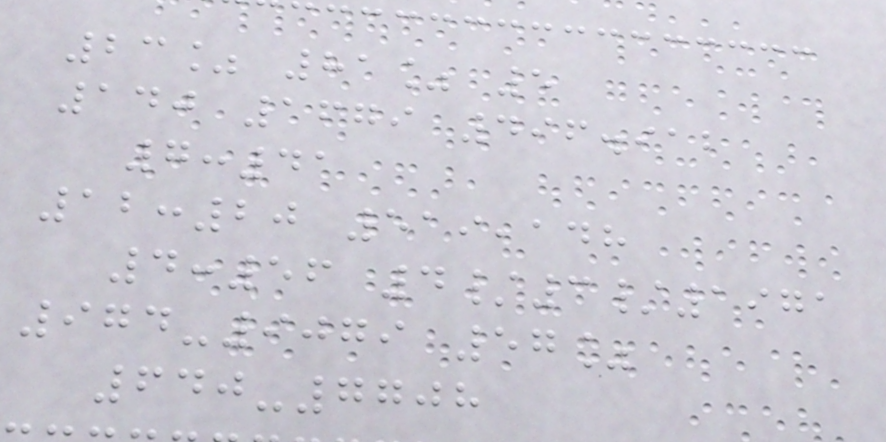23% 81% 5
140 1679 496.912
7:41
12:20 519,148
4:56 4/3/1971
974-9079 57%
640-7708
